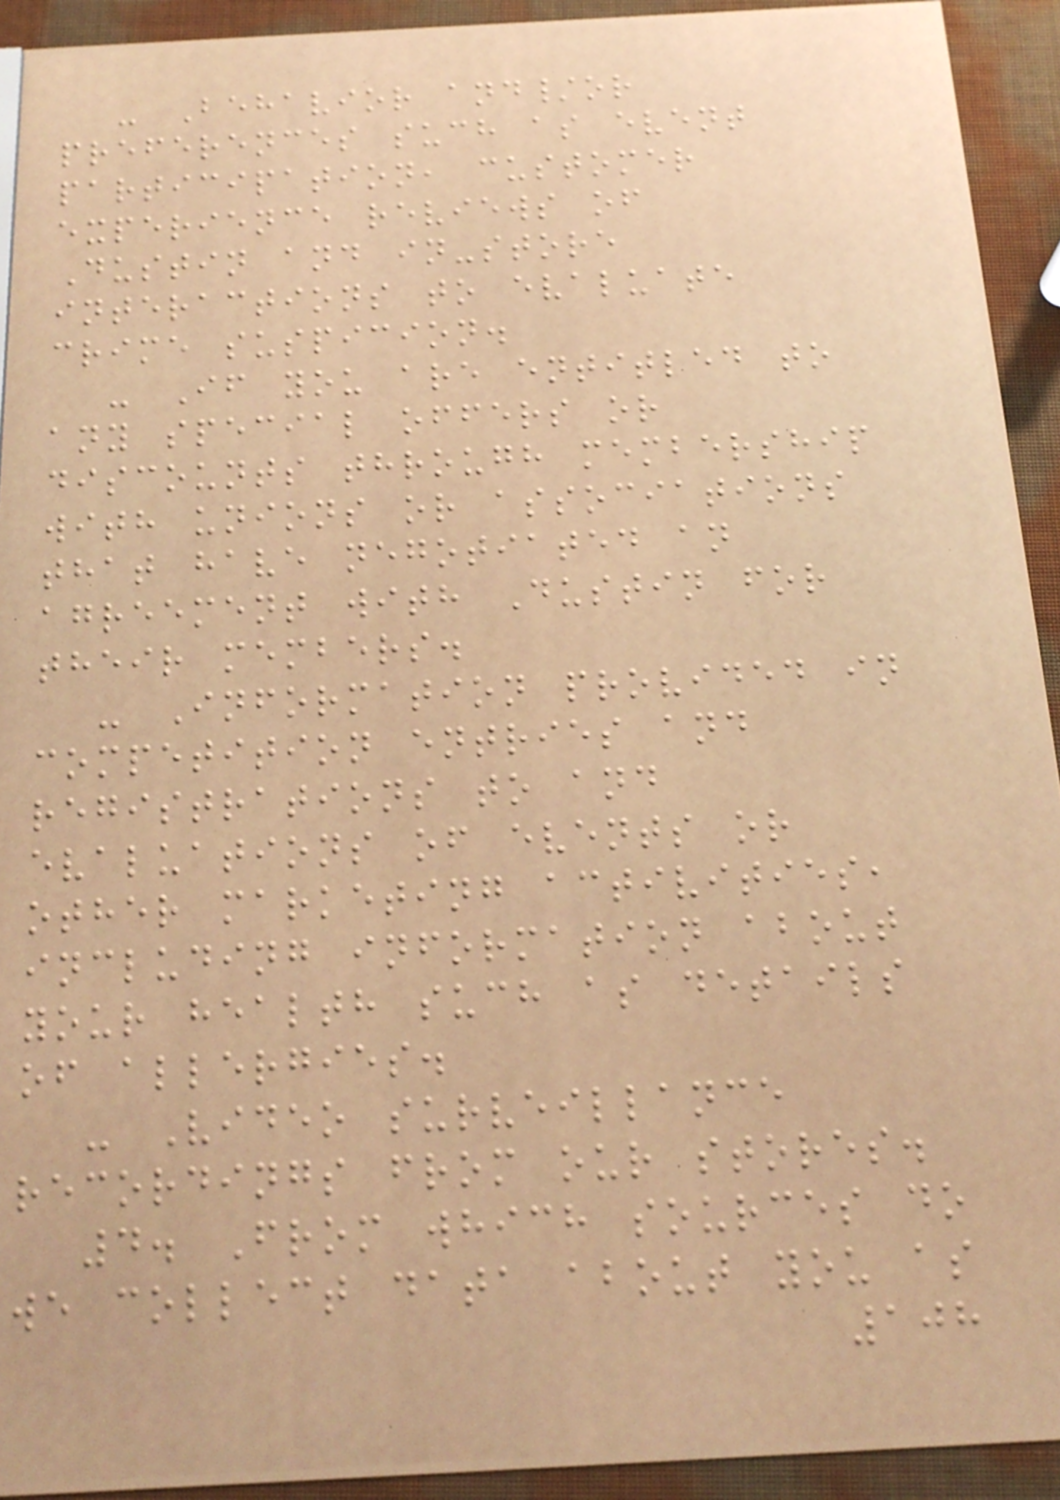- Behavior and/or
preferences such as event
participation, customer
experience reviews of
Dustin and in-store
interactions to evaluate
crime suspicion.
- If you are entitled to
any special offers or
discounts through membership
with unions or associations
that have negotiated an
agreement with Dustin for
their members.
- Information provided in
competition entries and
registrations to and
evaluations of events or
other marketing activities,
including information about
your health such as details
of allergies.
- Video surveillance
recordings from our stores.
4. From which sources do
we collect data about you as
108
